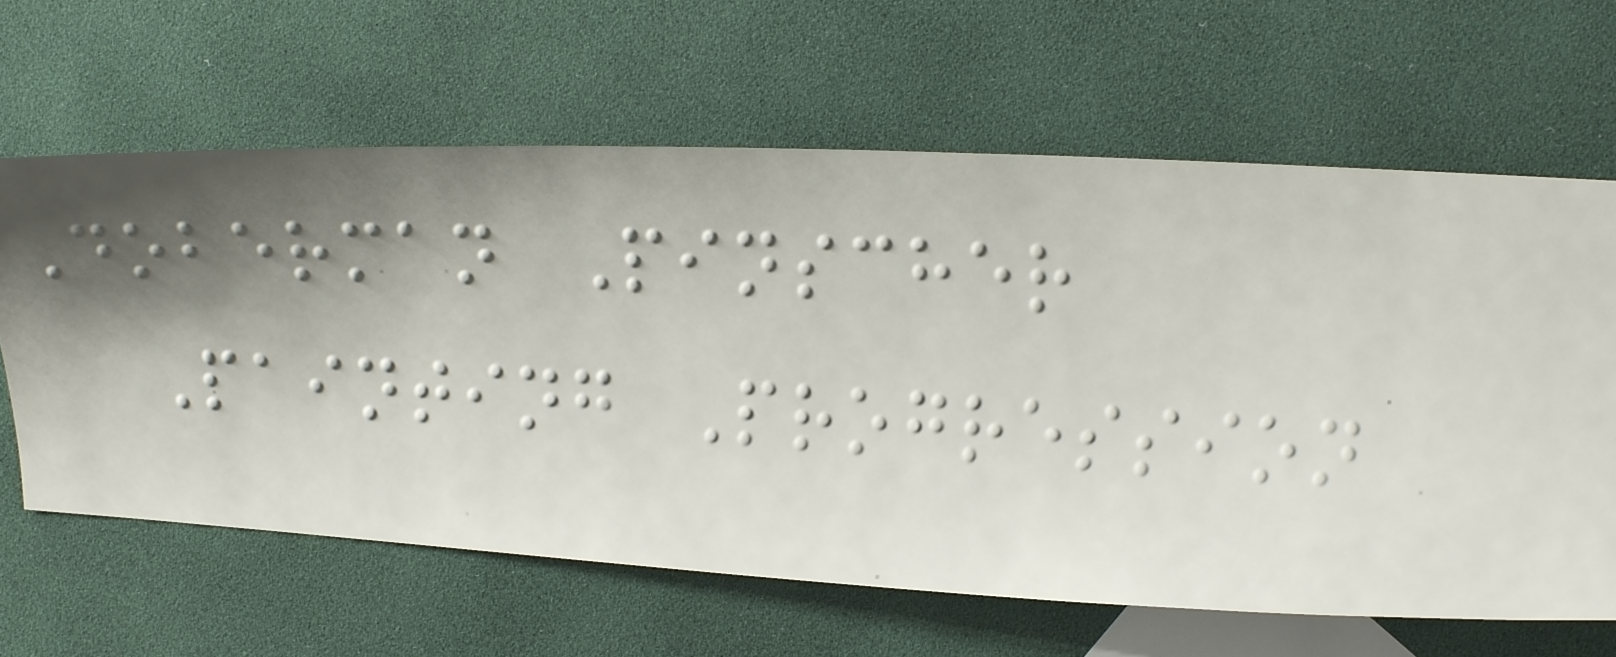Doberman Pinscher
Painting Progression
